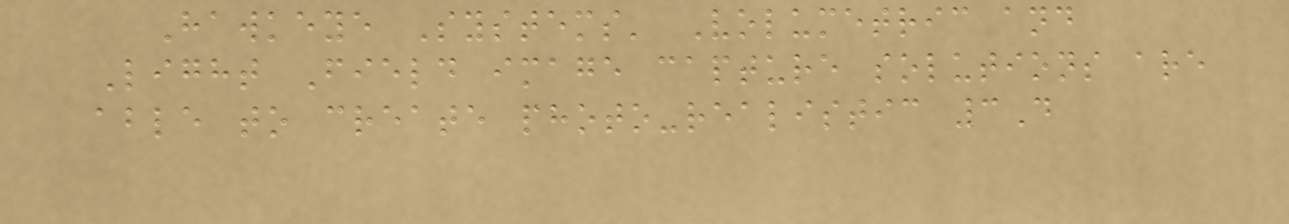Hawkeye Systems' Volumetric and
Light Field image capture solutions are
able to create photo-realistic 3D
